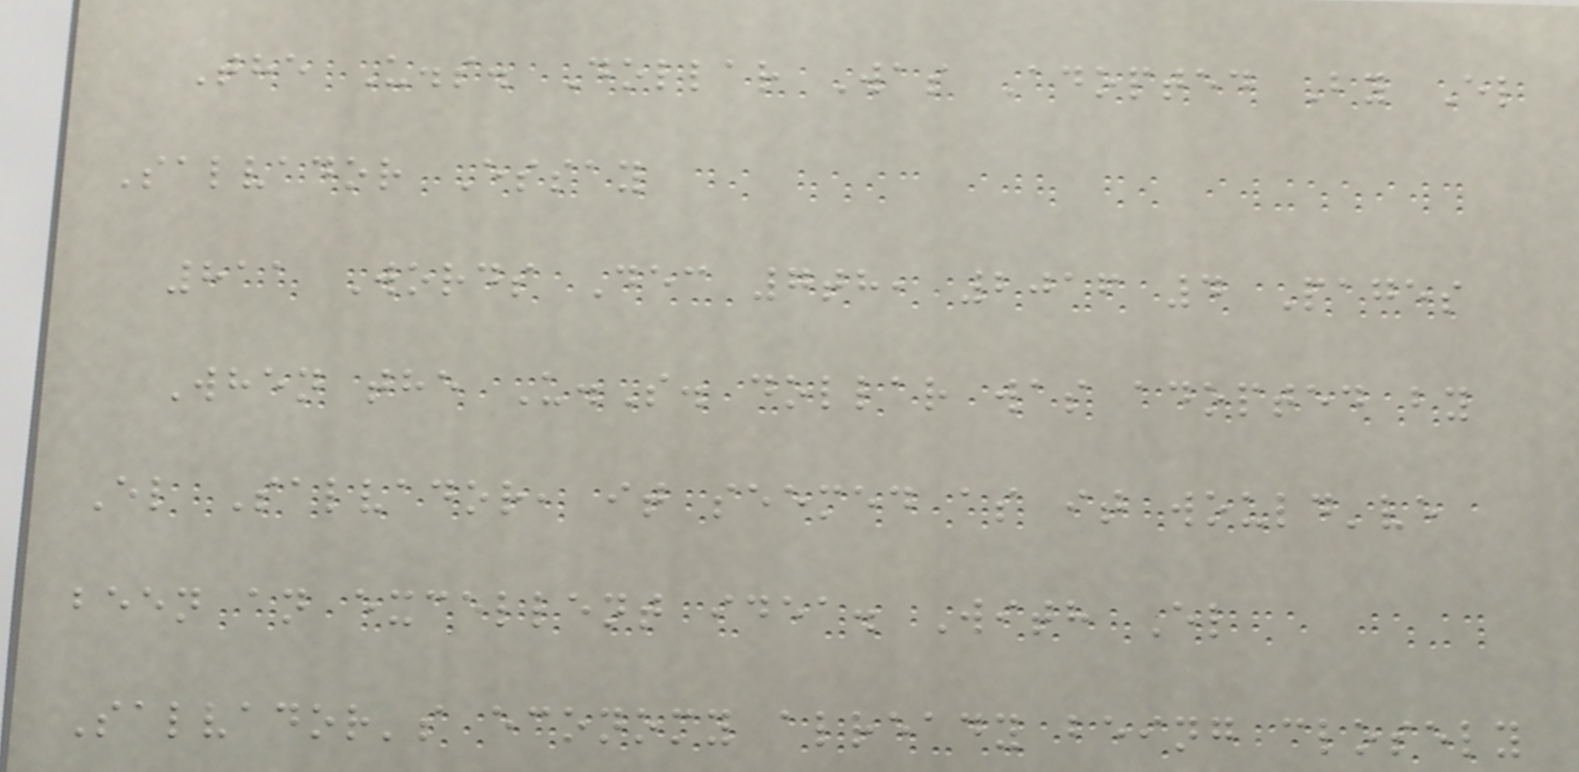The U.s. Dollar Was Adopted By El
Salvador Essay
811 Words Dec 7th, 2016 4 Pages
When the U.S. dollar was adopted by
El Salvador, it seemed as it would've
been an excellent idea. With El
Salvador's economy already being closely
